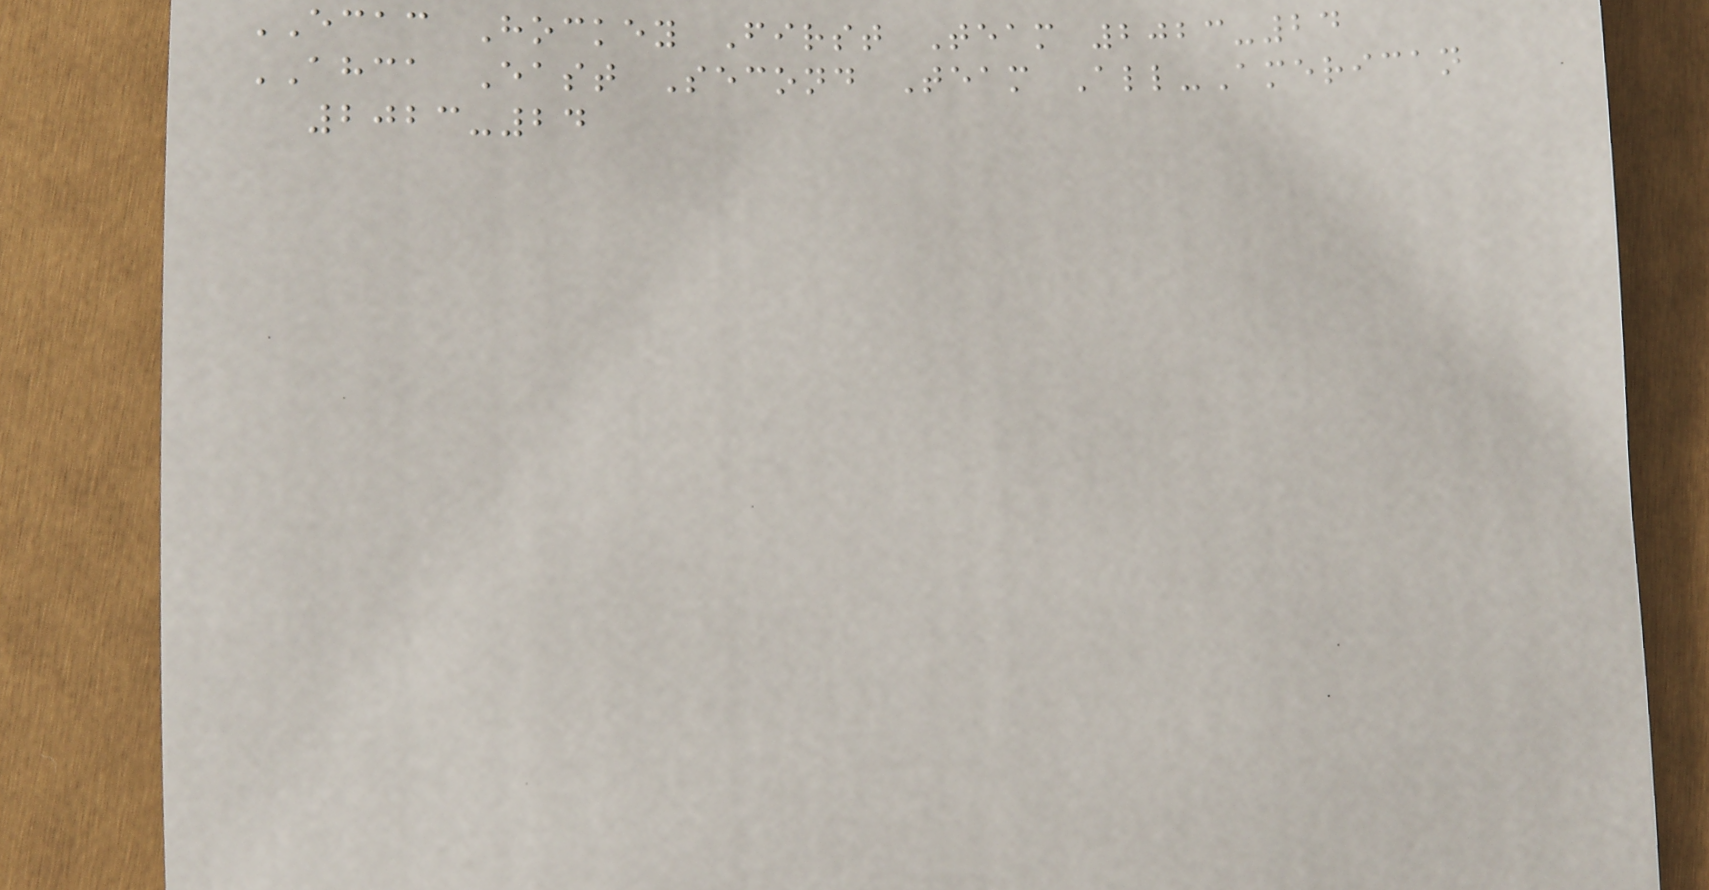ECAC Hockey First Team 2023-24
AHCA East Second Team All-American
2023-24
